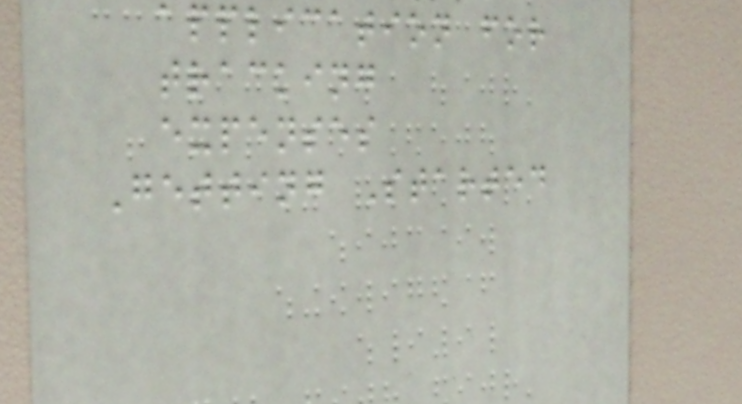application for
tracking
expenses
Getting Started
